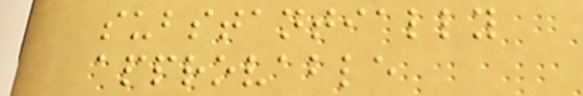substantially
approvable
